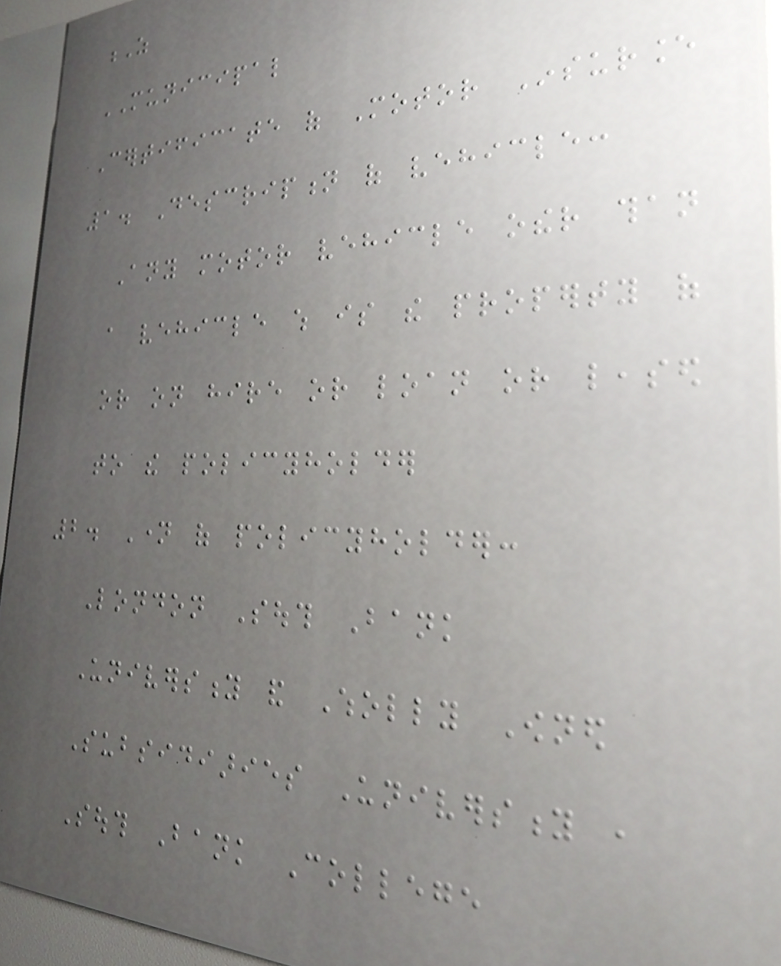Z
MUNICIPAL
Certificate of Motor Insurance
1. Description of vehicle:
Any motor vehicle other than
a vehicle which is the property of
or on hire or loan or leased
to the policyholder
2. Name of policyholder:
London South Bank
University and Wholly Owned
Subsidiaries University ,
South Bank College
